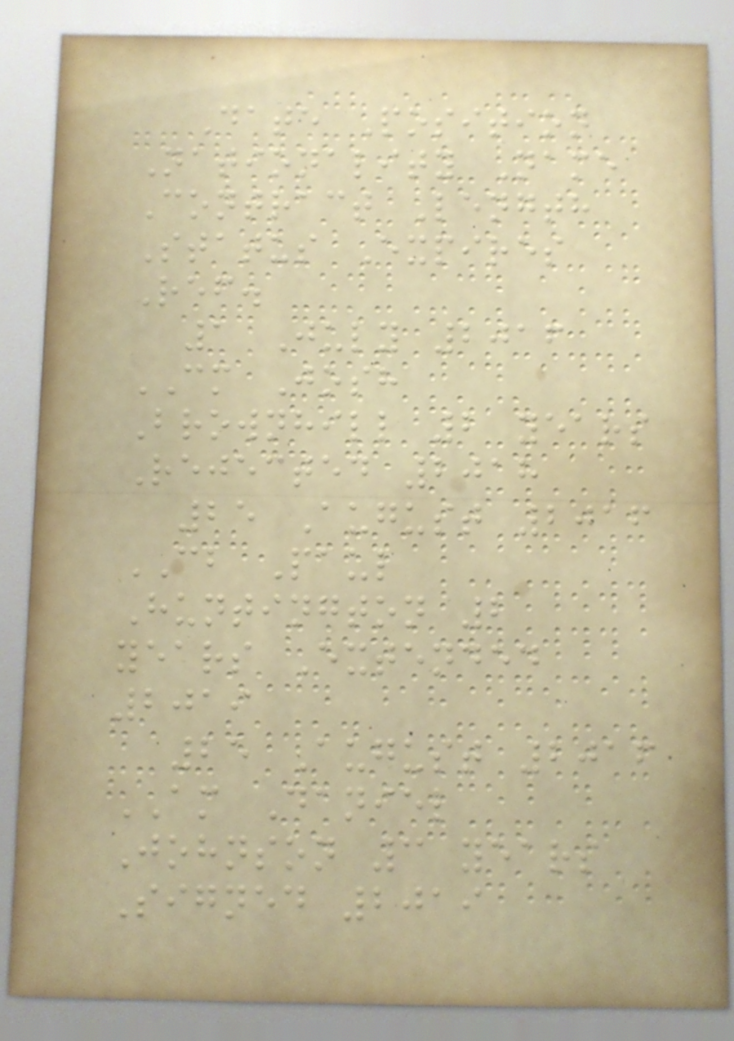Date Position
Nationality Name
Contract Length
Status Expires
Ref.
1 July 2016
CM Josh
Brownhill 2 years
Rejected 2018
25 August 2016
CB Paul
Huntington 2
years Extended
2019
25 August 2016
AM Daniel
Johnson 3 years
Signed 2019
